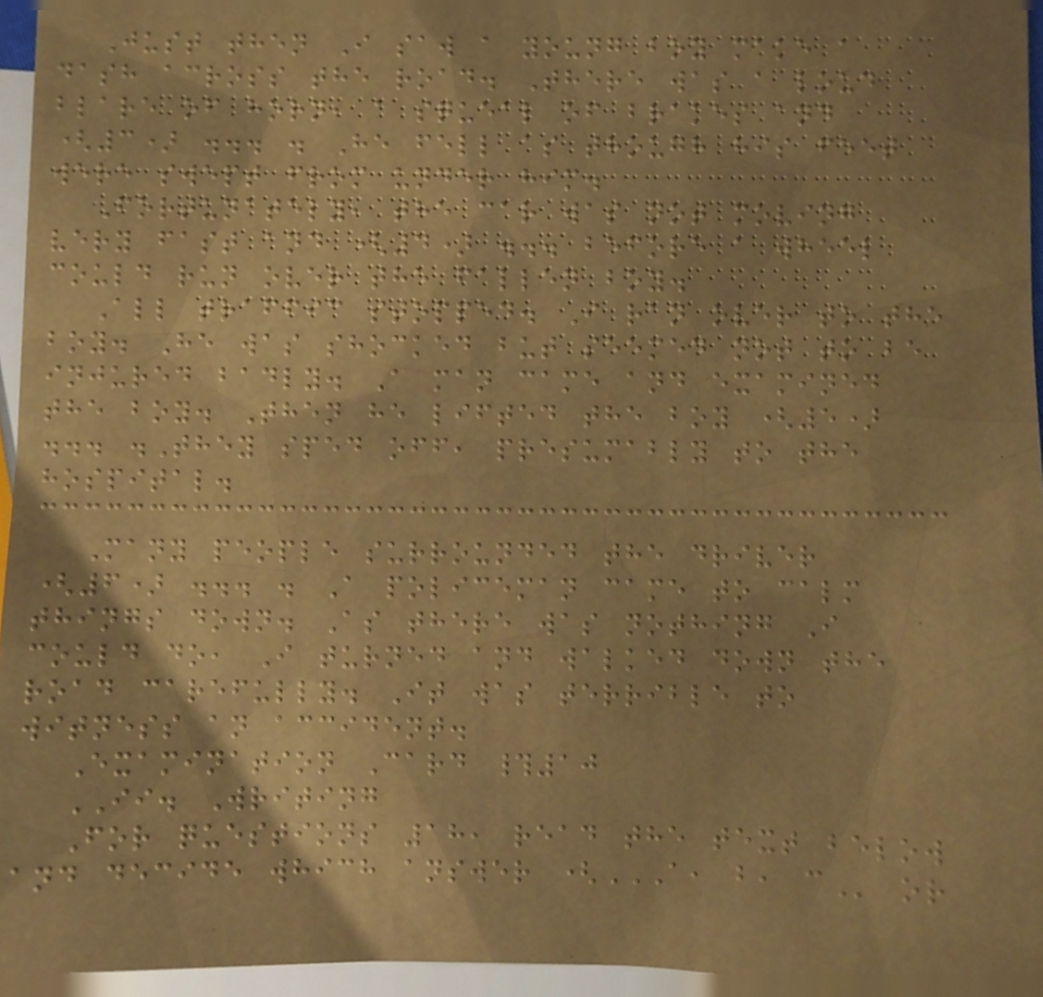Just then I saw a young boy make a
dash across the road. There was a loud
blare of horn, a squeal of brakes and
(3) ... . He fell as though his feet
were swept from under him.
Fortunately, the car was not moving
very fast and (4) ... before a wheel
could run over the fallen boy.
All traffic stopped. I ran over to the
boy. He was shocked but seemed not to be
injured badly. A man came and examined
the boy. Then he lifted the boy (5)
... .They sped off, presumably to the
hospital.
Many people surrounded the driver
(6) ... . A policeman came to calm
things down. As there was nothing I
could do, I turned and walked down the
road carefully. It was terrible to
witness an accident.
Examination Card #10
II. Writing
For questions 18, read the text below
and decide which answer (A, B, C or
